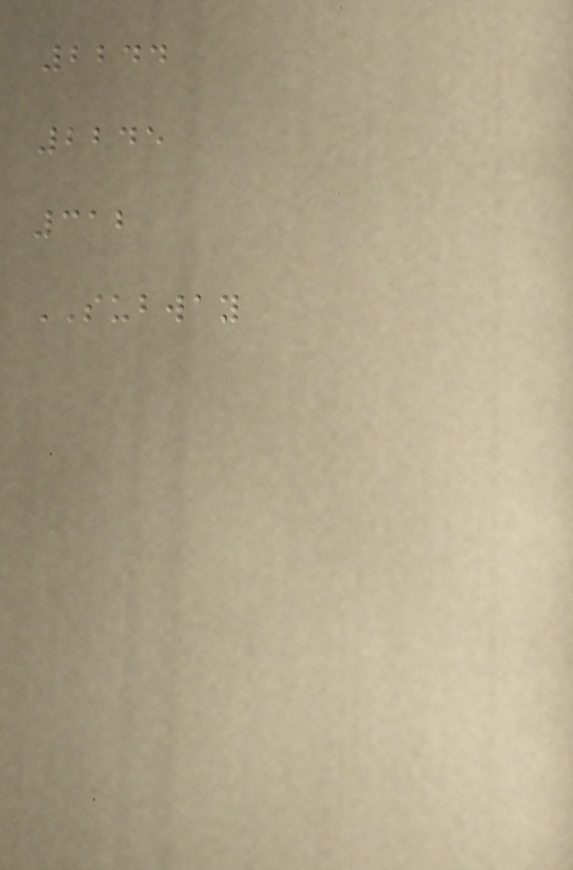2244
2245
312
SUBWAY
